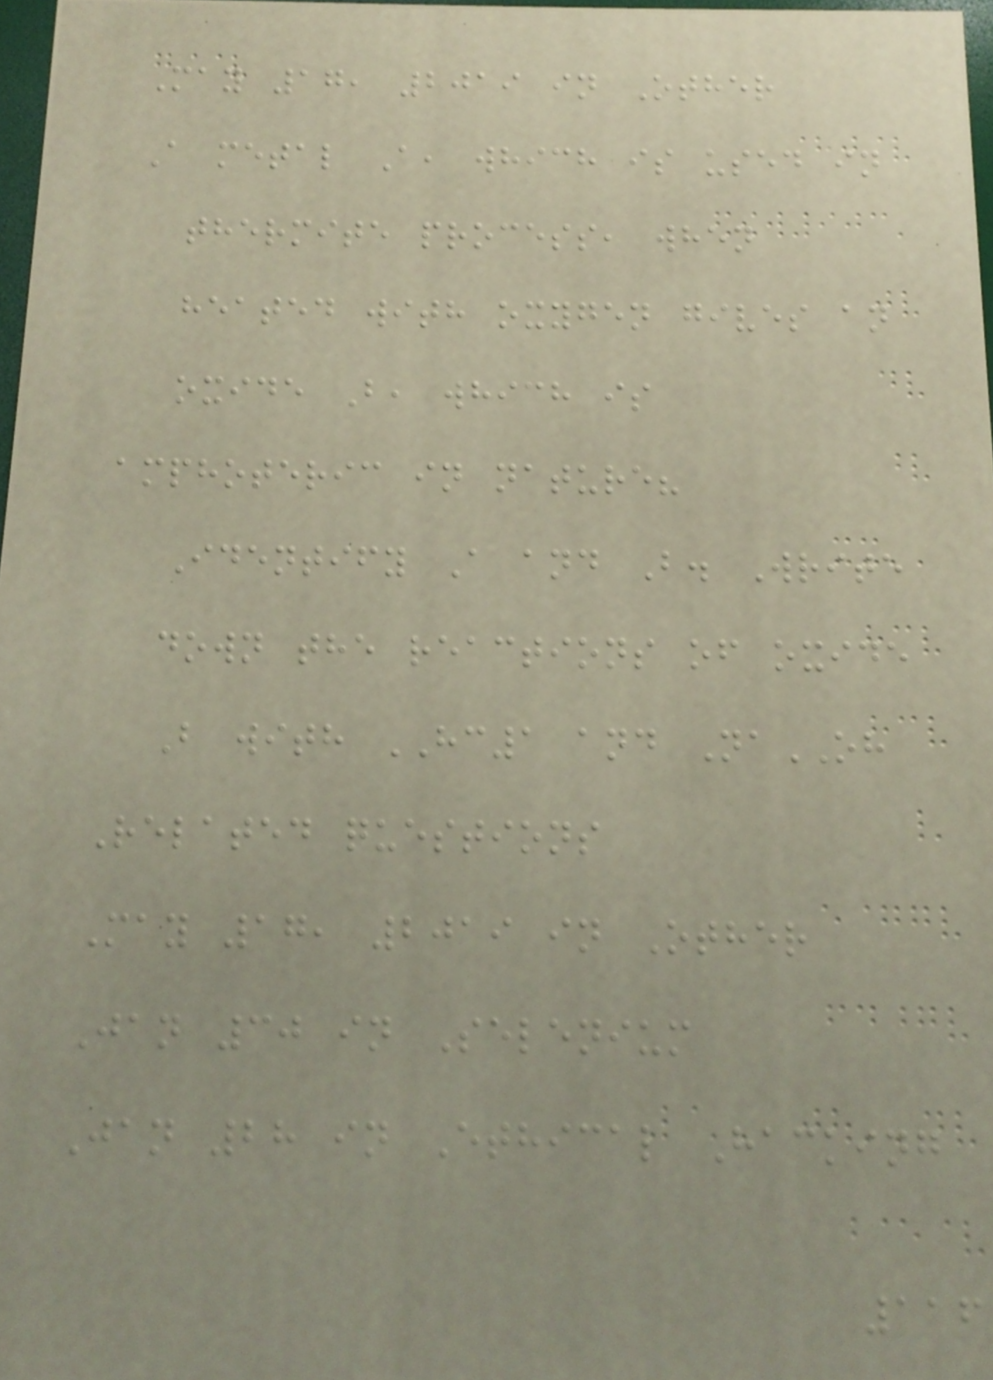May 17, 2019 in Other
A metal A, which is used in
thermite process, when
heated with oxygen gives an
oxide B, which is
amphoteric in nature?
Identify A and B. Write
down the reactions of oxide
B with HC1 and NaOH
Related questions
May 17, 2019 in Other
Jan 30 in Selenium
Jan 28 in Ethical Hacking
116
